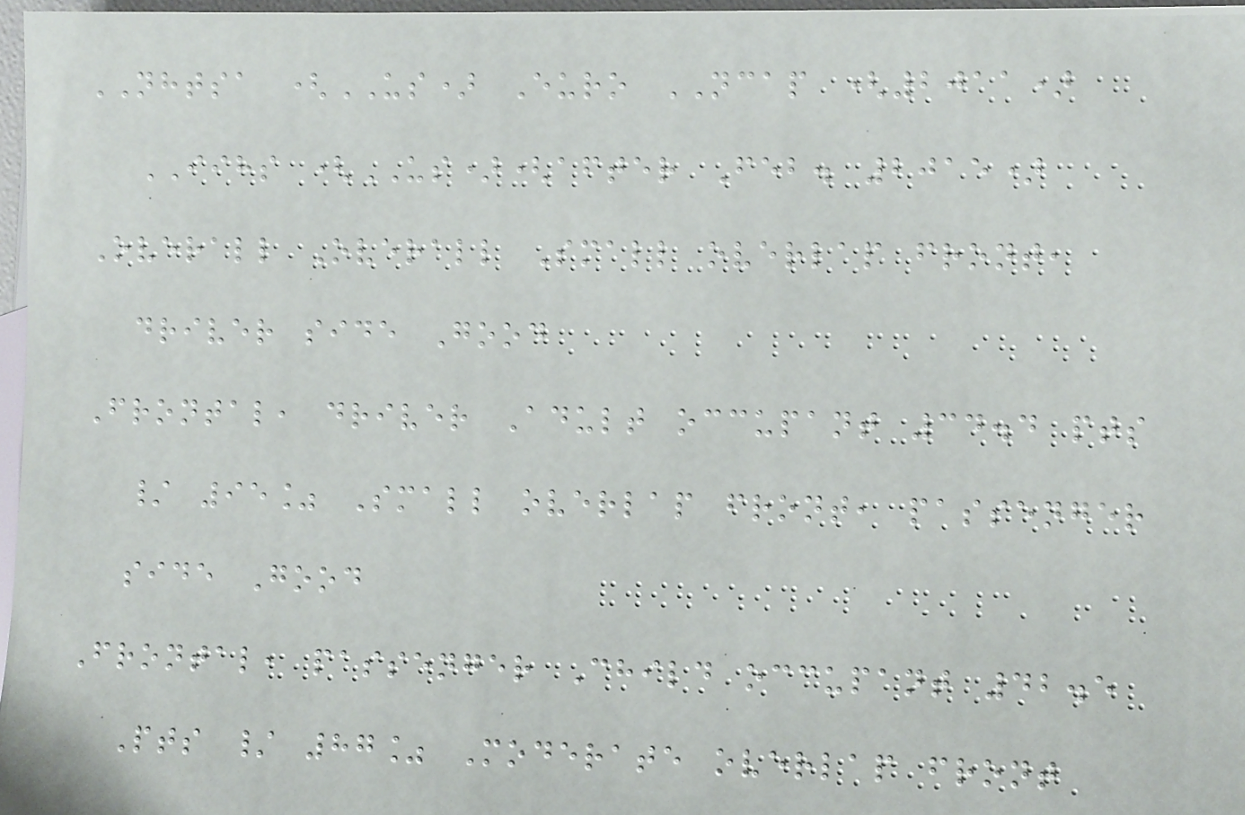NHTSA (US) Euro NCAP (2011)
IIHS (US)(after Feb. 2015)
Overall Overall Small overlap front,
driver side Good
Frontal, driver Adult occupant 34.4 pts
/ 95% Small overlap front, passenger
side Good
Frontal, passenger Child occupant 42.5
Pts / 87% Moderate overlap front
